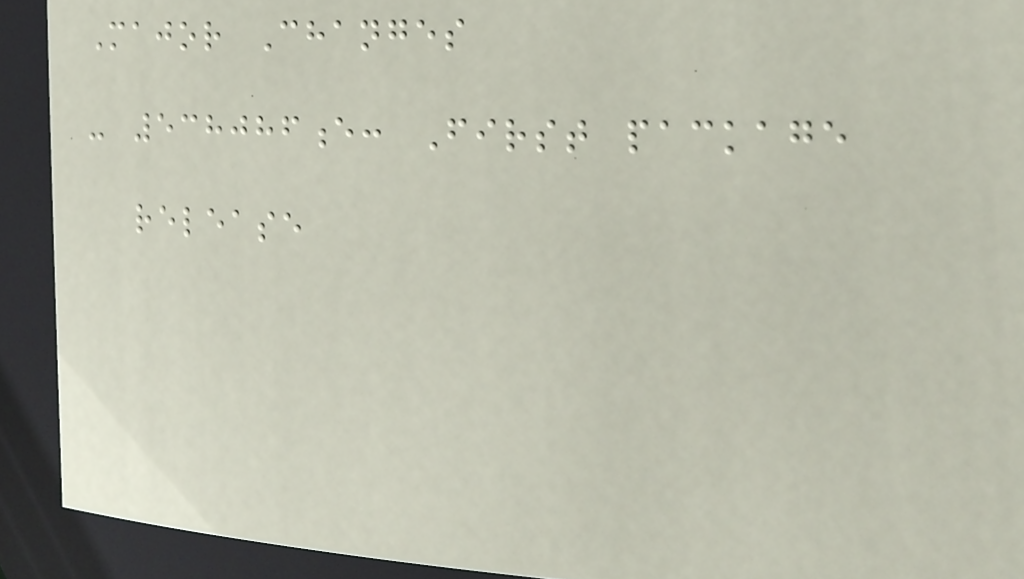Major Changes
- 538086e: First package
release
